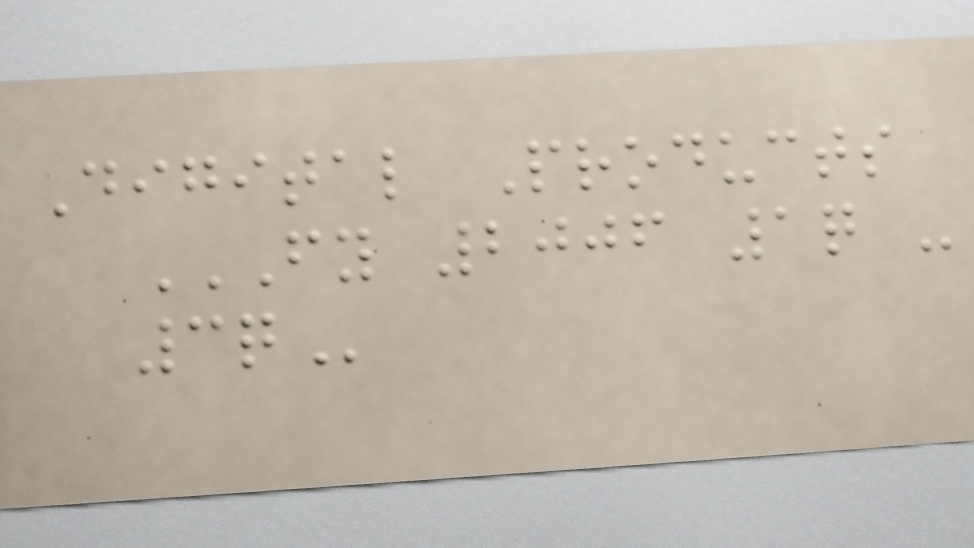Digital Products
FY 2006 1Q -
3Q
